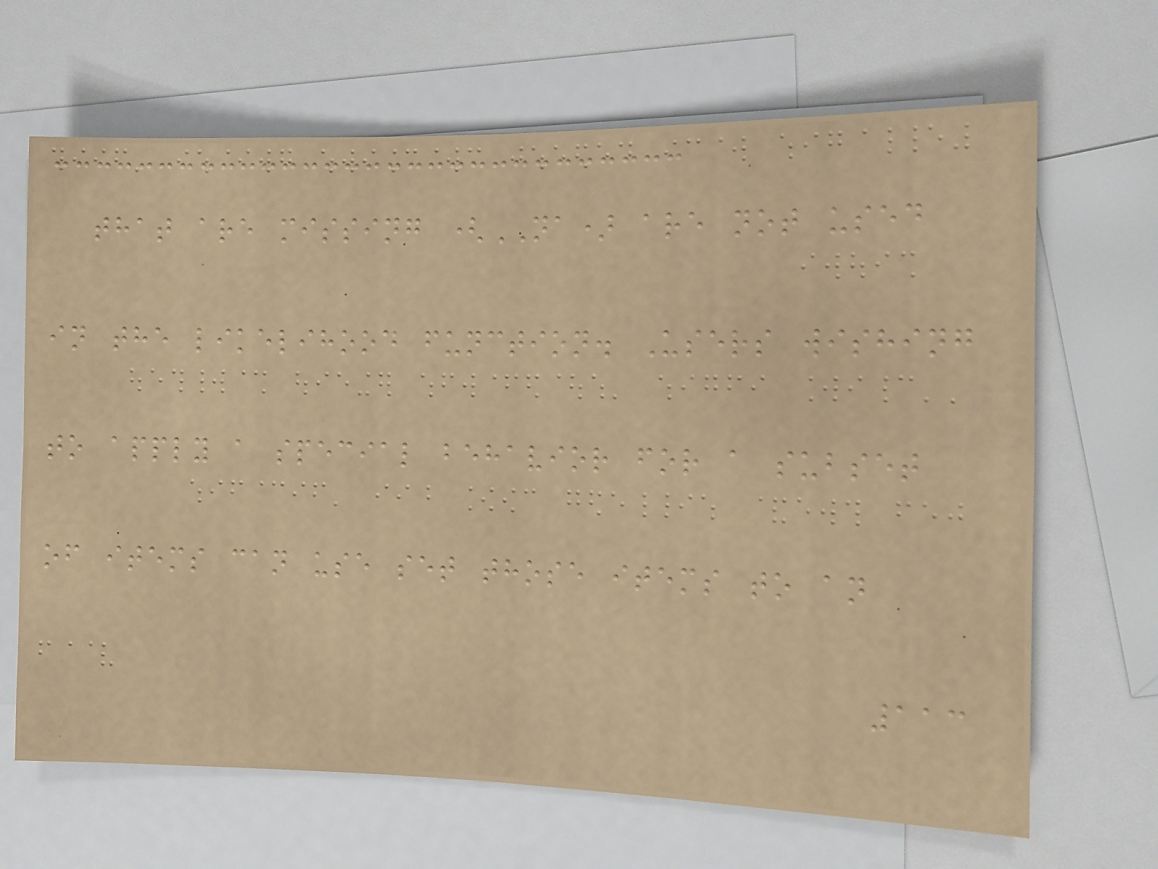that are missing (NA) are not used
in the likelihood function. Users wishing
to apply a special behavior for a subset
of items can use set those items to an
113
